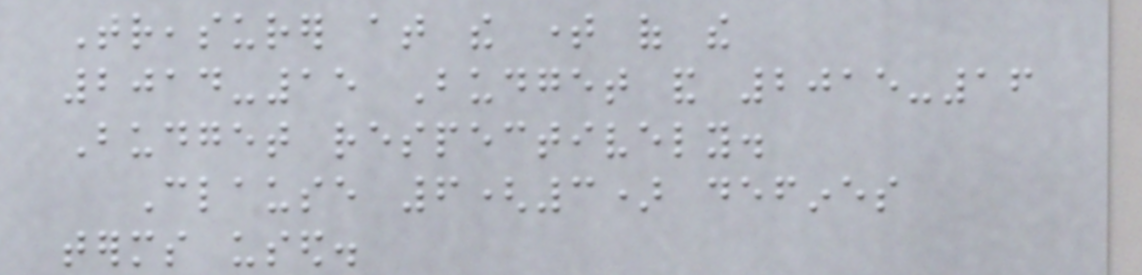Treasurer at the time of the
2014-15 Budget and 2015-16
Budget respectively.
Clause 6(3) defines
terms used.
